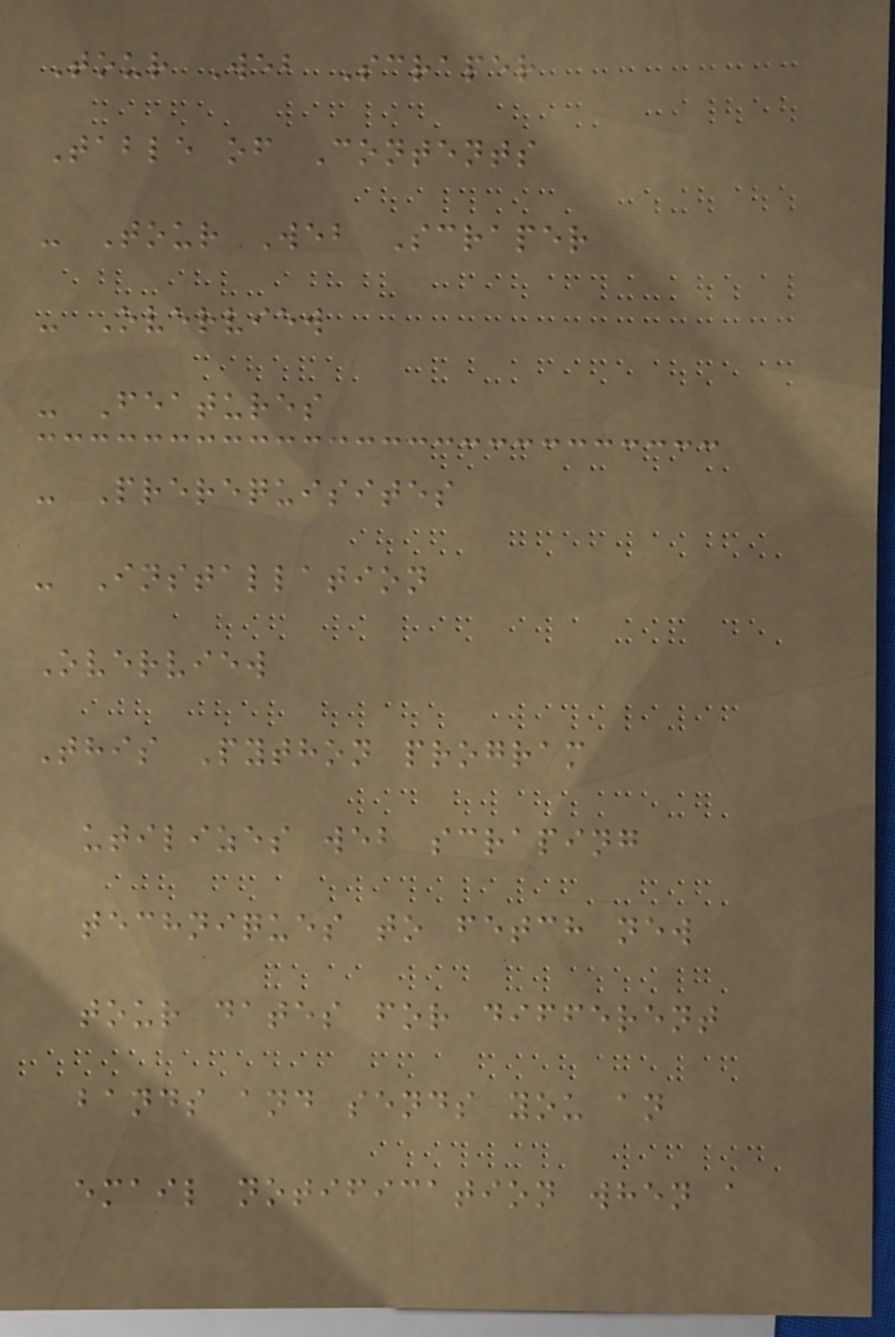Tour Web Scraper
Table of Contents
- Tour Web Scraper
- Overview
- Features
- Prerequisites
- Installation
Overview
This Python program
utilizes web scraping
techniques to fetch new
tour dates for different
bands and sends you an
email notification when a
